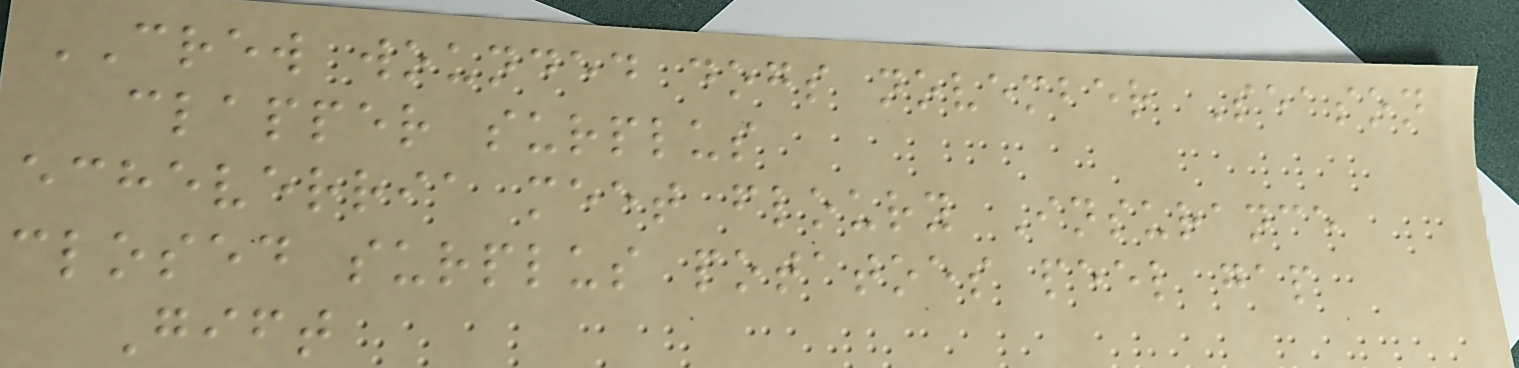CREW wounded dogs november Season
clapper surplus
echeverria meet floury Insurance
closed surplus potatoes peel gap
Gift
